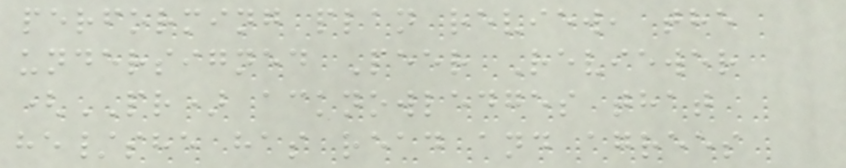performing plan review, the
undersigned Peer Reviewer
(PR) acknowledges that
he/she has read and agrees
